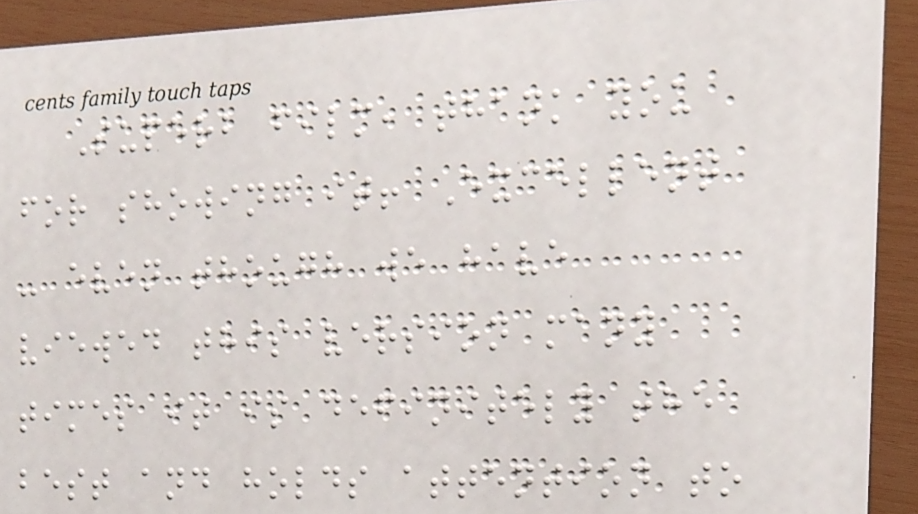Superb film, thank you
for showing it! Excellent
- even though we have
viewed this version many
times it is definitely the
best and holds attention to
